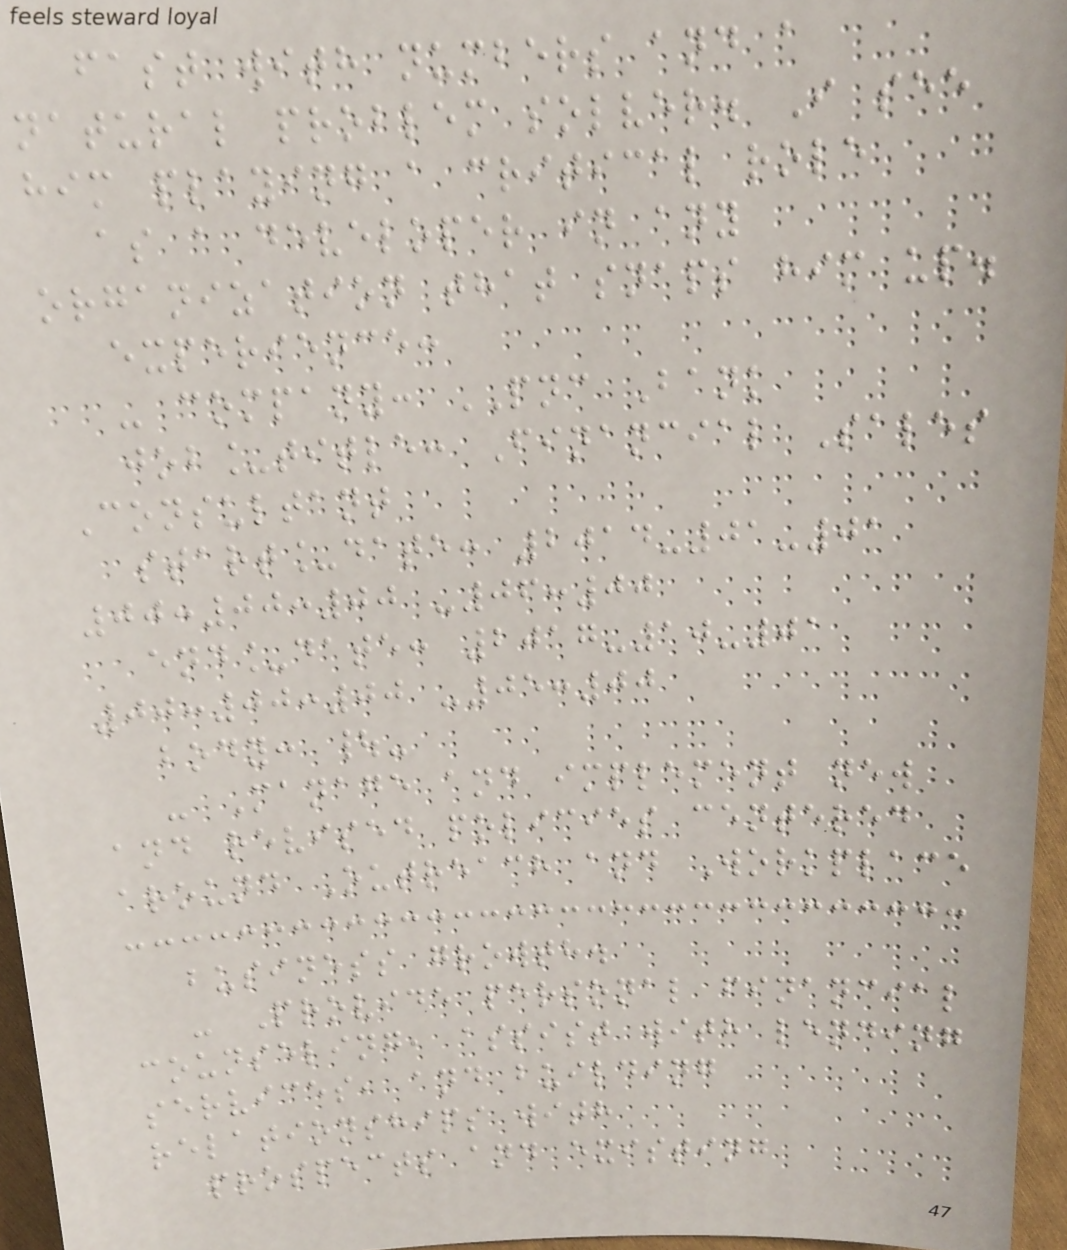fast with numbers and a
natural problem solver. I see
him playing a critical role
as a developer in any
organization that snaps him up.
experience:
- company: PNC Bank
job_title: Financial Sales
Consultant
start_date: 2014-01-01
00:00:00 -06:00
end_date: 2017-10-01
00:00:00 -05:00
body: |-
- Manage and implement new
and revised policies centered
around Outreach and Workplace
business growth.
- Provide personal financial
counseling, assist with lending
services, and building
relationships with
prospects and existing
